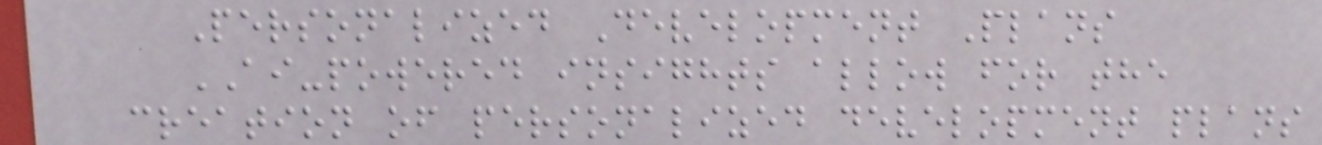Personalized Development Plans
AI-powered insights allow for the
creation of personalized development plans
